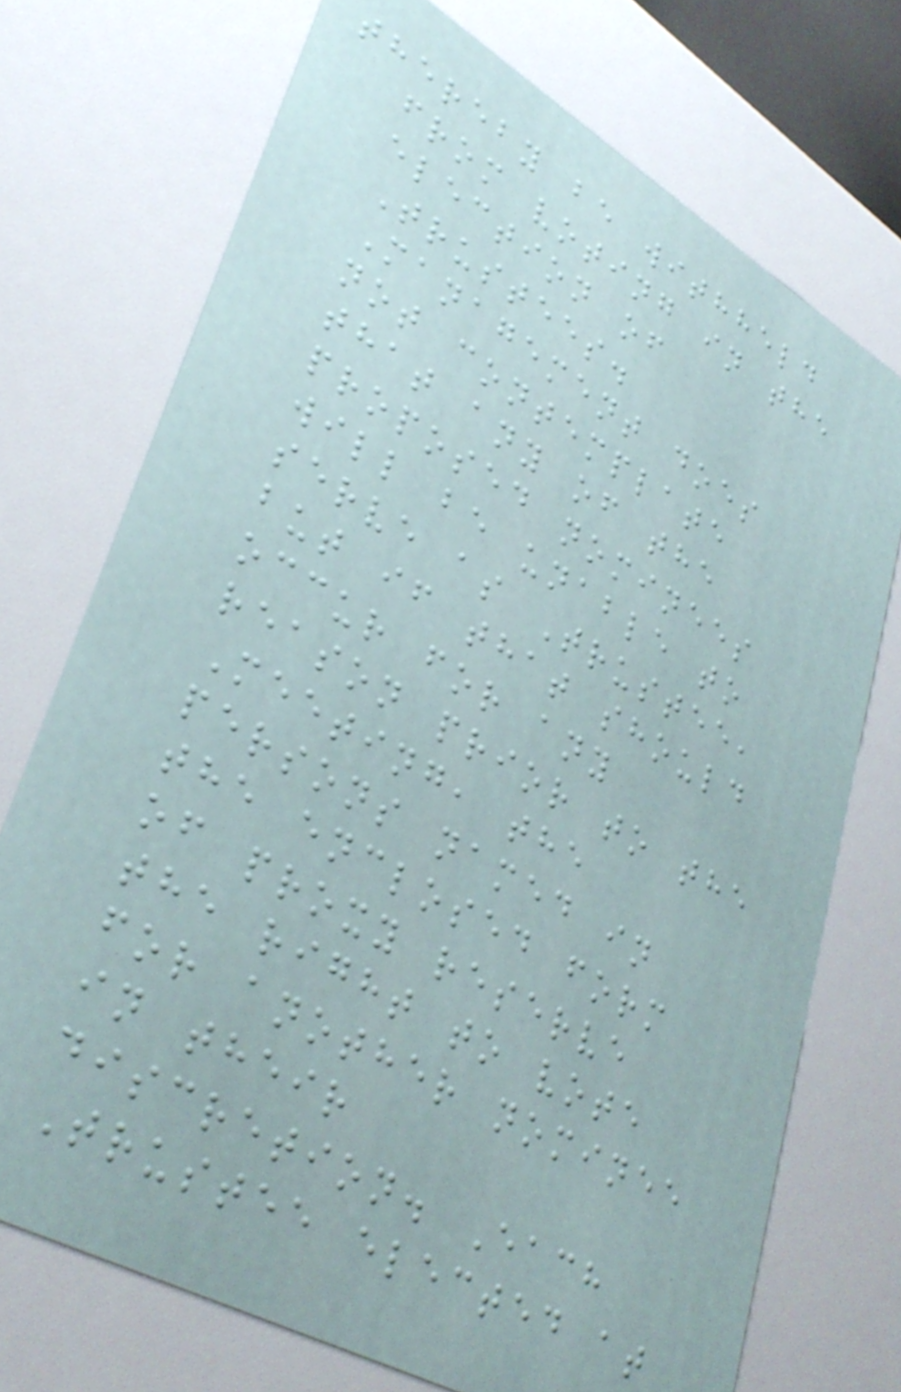thereby be withheld
from voting in the
election of
Trustees.
Management does
not contemplate
that any of the
proposed nominees
will be unable to
serve as Trustee,
but if that should
occur for any
reason prior to the
Meeting, the
persons named in
the enclosed form
of proxy reserve
the right to vote
for another nominee
in their
discretion. Each
Trustee elected at
